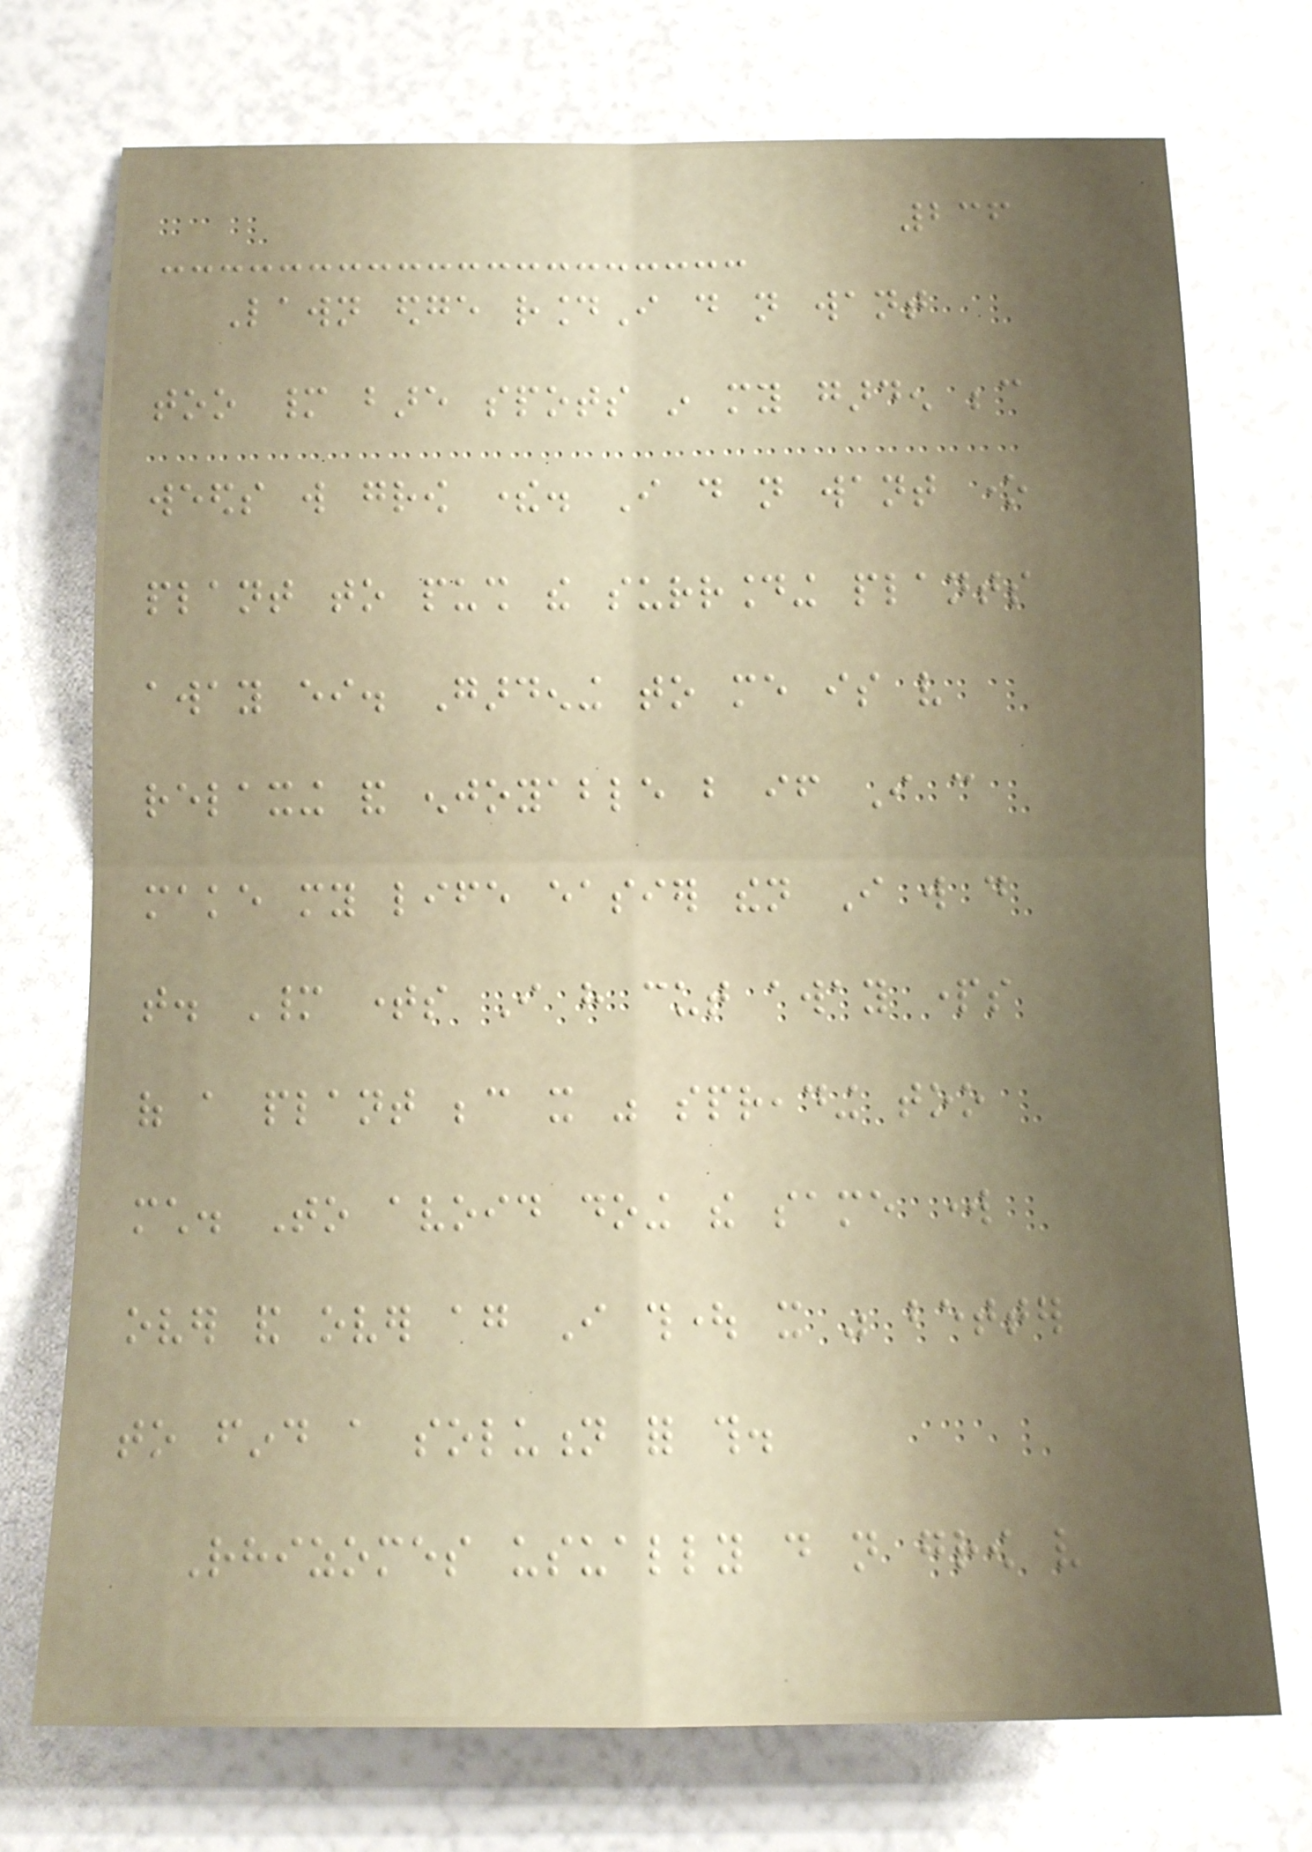236
Lawn edge roundI do not want
too many bare spots in my garden because
weeds will grow there. I do not want one
plant to push the surrounding plants
away either. Gardening to me is very
relaxing and enjoyable but if I can
make my life easier then I will do
that. Many times I have cut away parts
of a plant because it was spreading too
much. To avoid doing the same work
over and over again I thought it was better
to find a solution for this.
Rhizomes usually do not grow very
